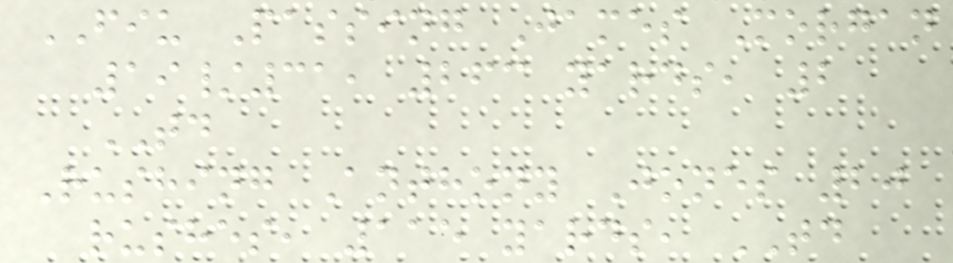FIU Passing James Morgan
19/31, 263 yards, 2
TD
Rushing Anthony Jones 20
rushes, 115 yards, TD
